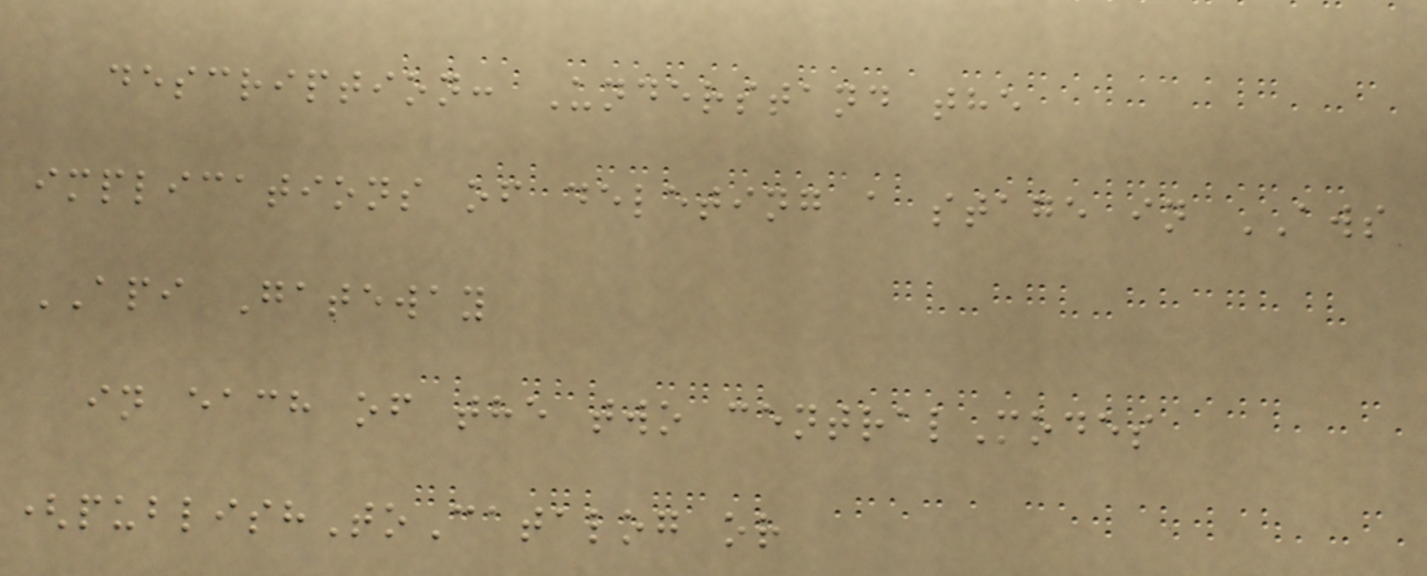description: Understand the
implications of deleting a stage in AWS
API Gateway
in each of the two centralModes
(publishToCatalog or
